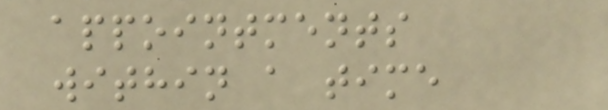appointments
within a time
